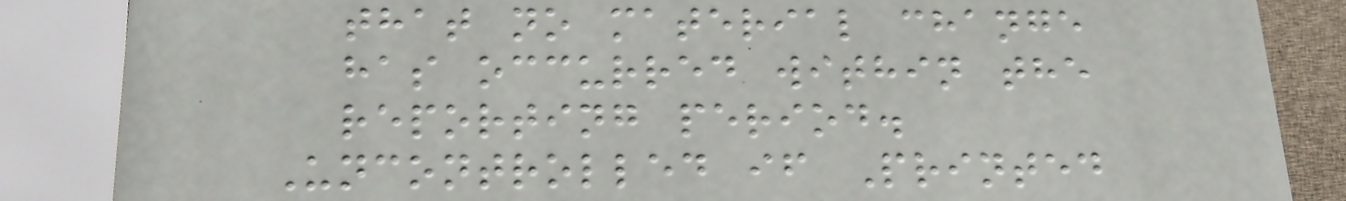that no material change
has occurred within the
reporting period.
Uncontrolled if Printed
